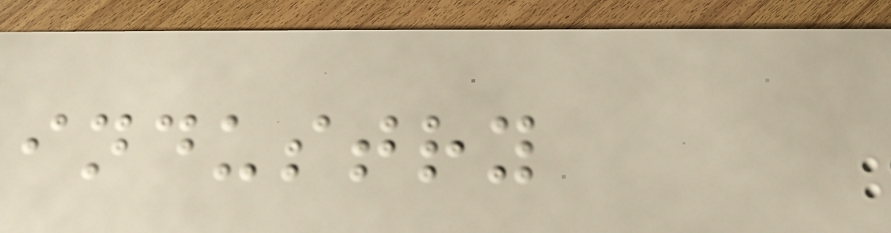industry
